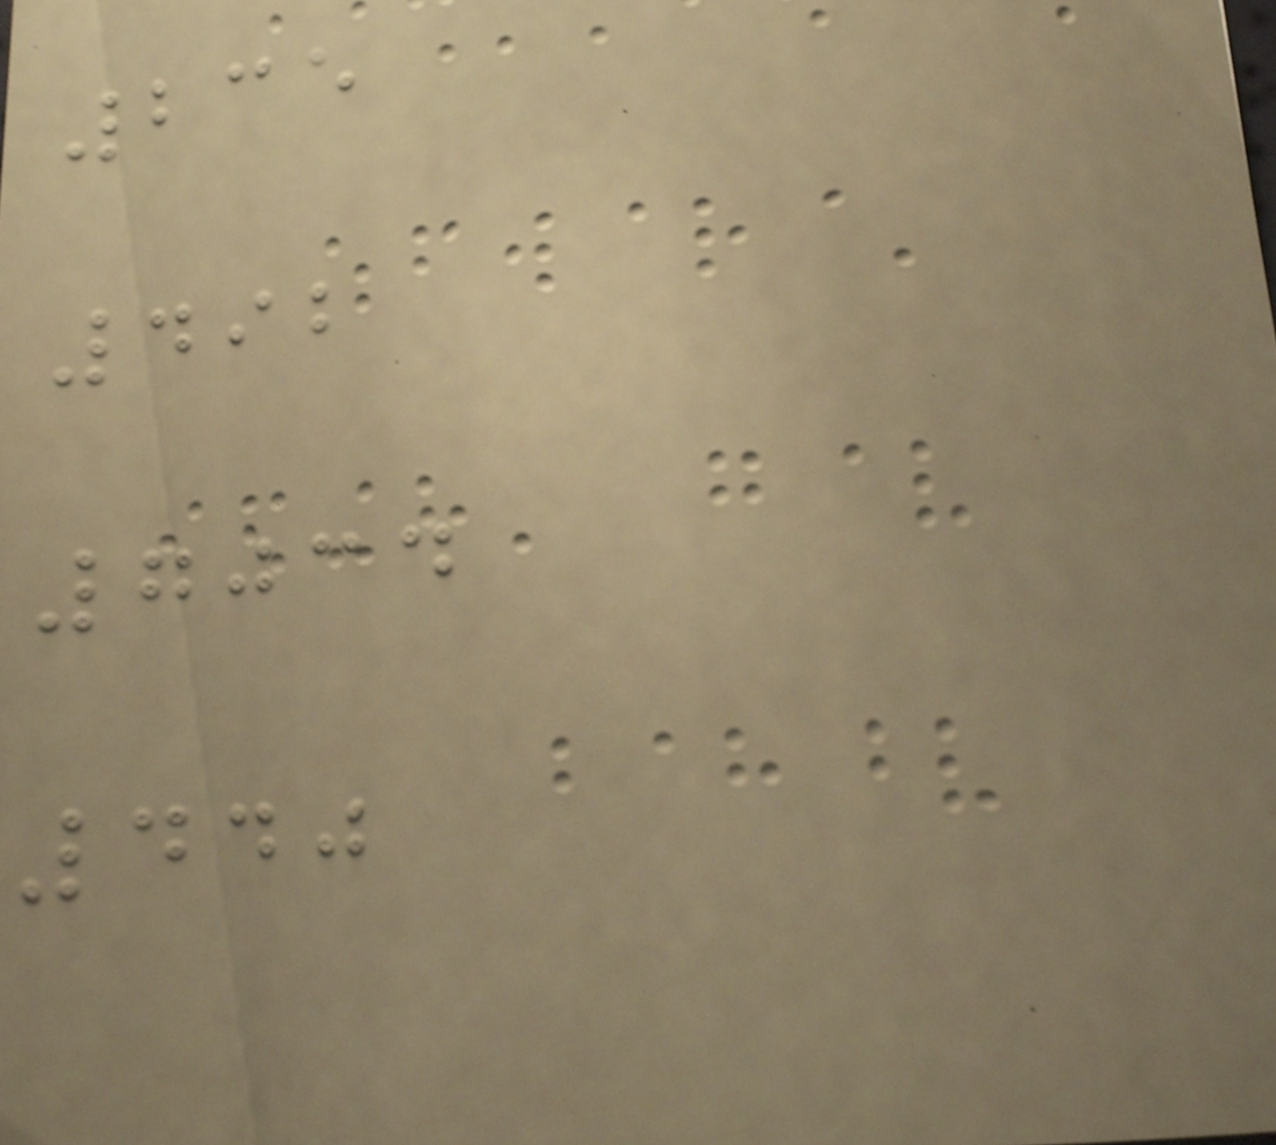235
492
7034
440
